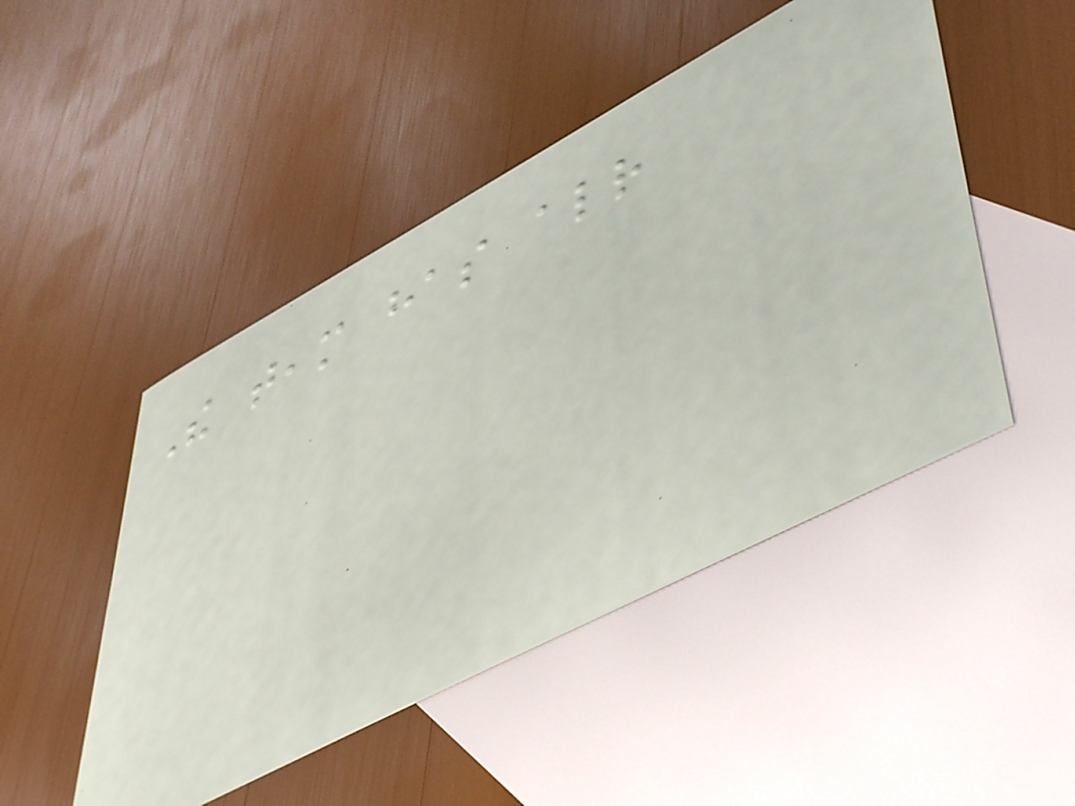The team has already
